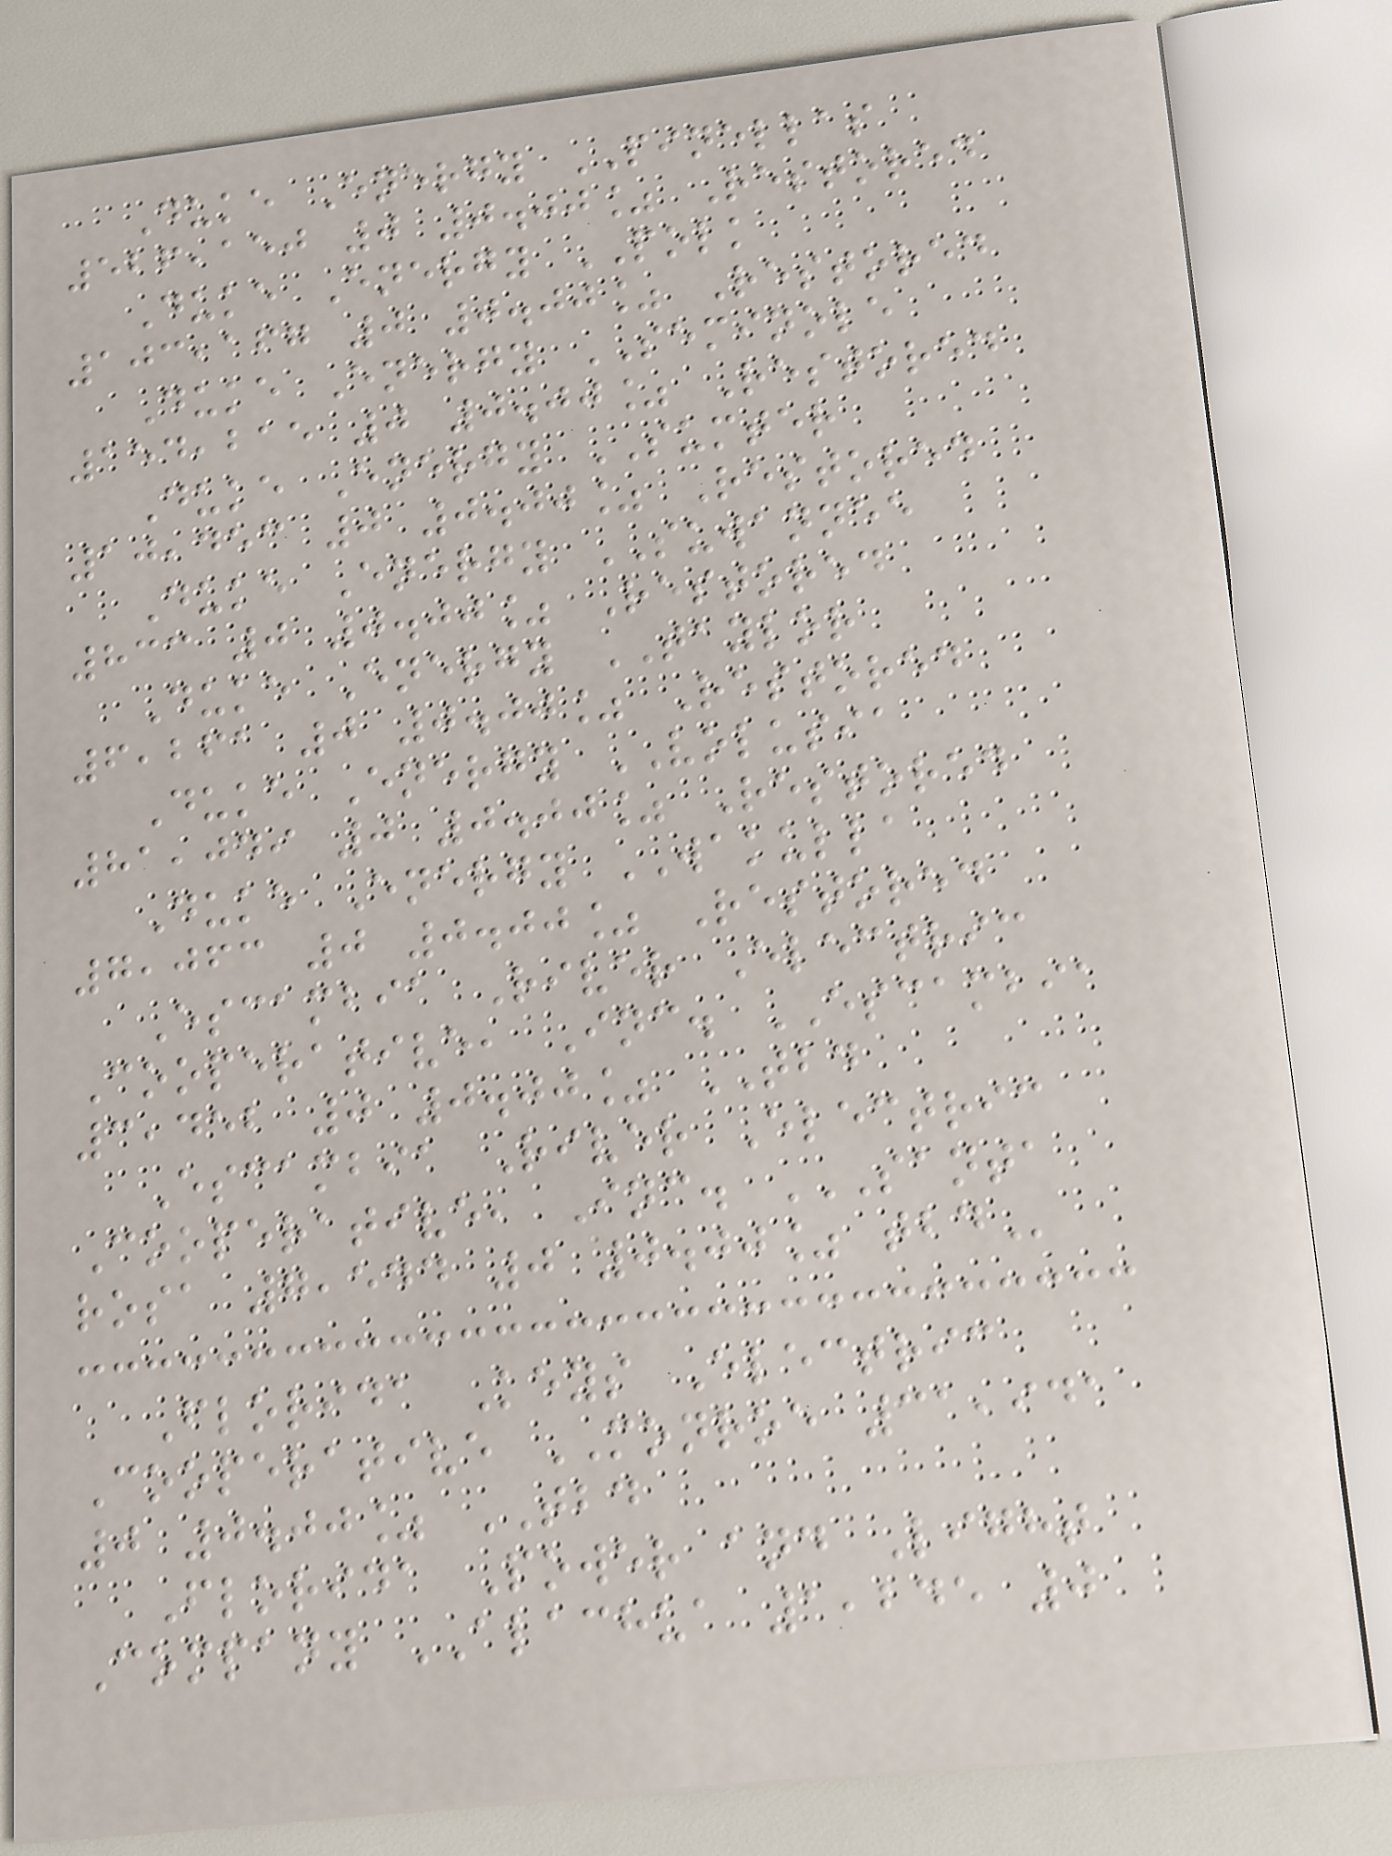Duke Energy PINELLAS
526,150 0 0.00% Restored
Duke Energy POLK
103,167 0 0.00% Restored
Duke Energy SEMINOLE
154,215 0 0.00% Restored
Duke Energy SUMTER
10,453 0 0.00% Restored
Duke Energy SUWANNEE
833 0 0.00% Restored
Duke Energy TAYLOR
6,261 0 0.00% Restored
Duke Energy VOLUSIA
81,049 0 0.00% Restored
Duke Energy WAKULLA
7,063 0 0.00% Restored
Escambia River Electric
Cooperative, Inc. ESCAMBIA
3,452 0 0.00% TBD
Escambia River Electric
Cooperative, Inc. SANTA
ROSA 7,544 0 0.00% TBD
Florida Keys Electric
Cooperative MONROE 31,941
0 0.00% TBD
Florida Power and Light
Company ALACHUA 1,245 0
